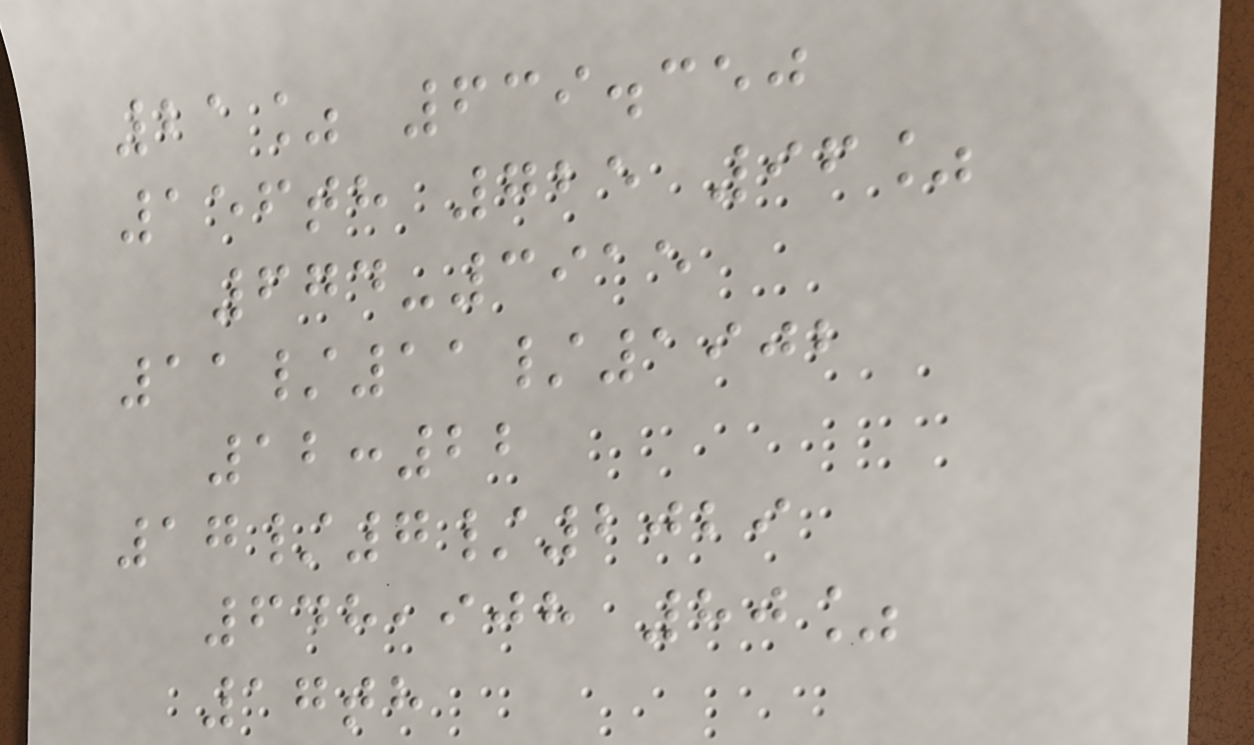21% 639.350
156th 725 96%
674-3915
11/11/1902
12:22
17/7/2029
648,908 80%
17th
